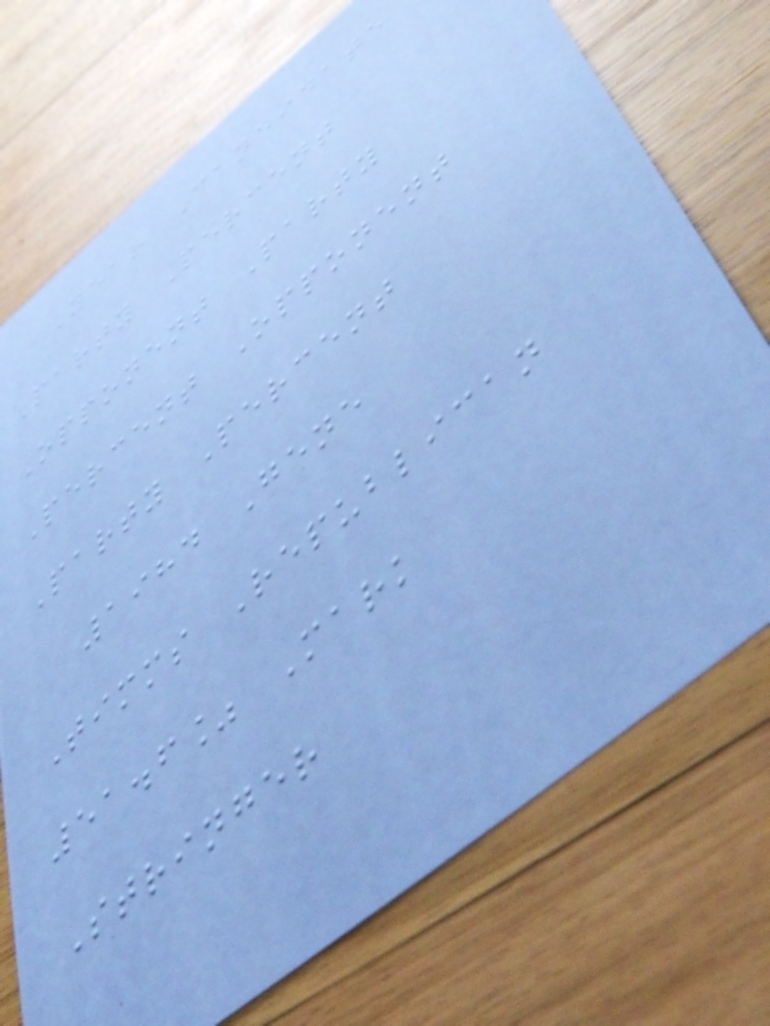Year Candidate
Party Percent
Opponent Party
Percent Opponent
Party Percent
1984 Gene
Timms Republican
51.6% Mark
Stringer
